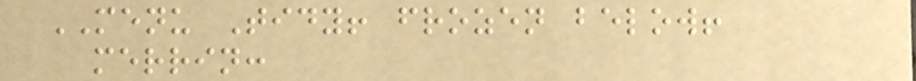MENU Tidy! frozen below!
merrin:
